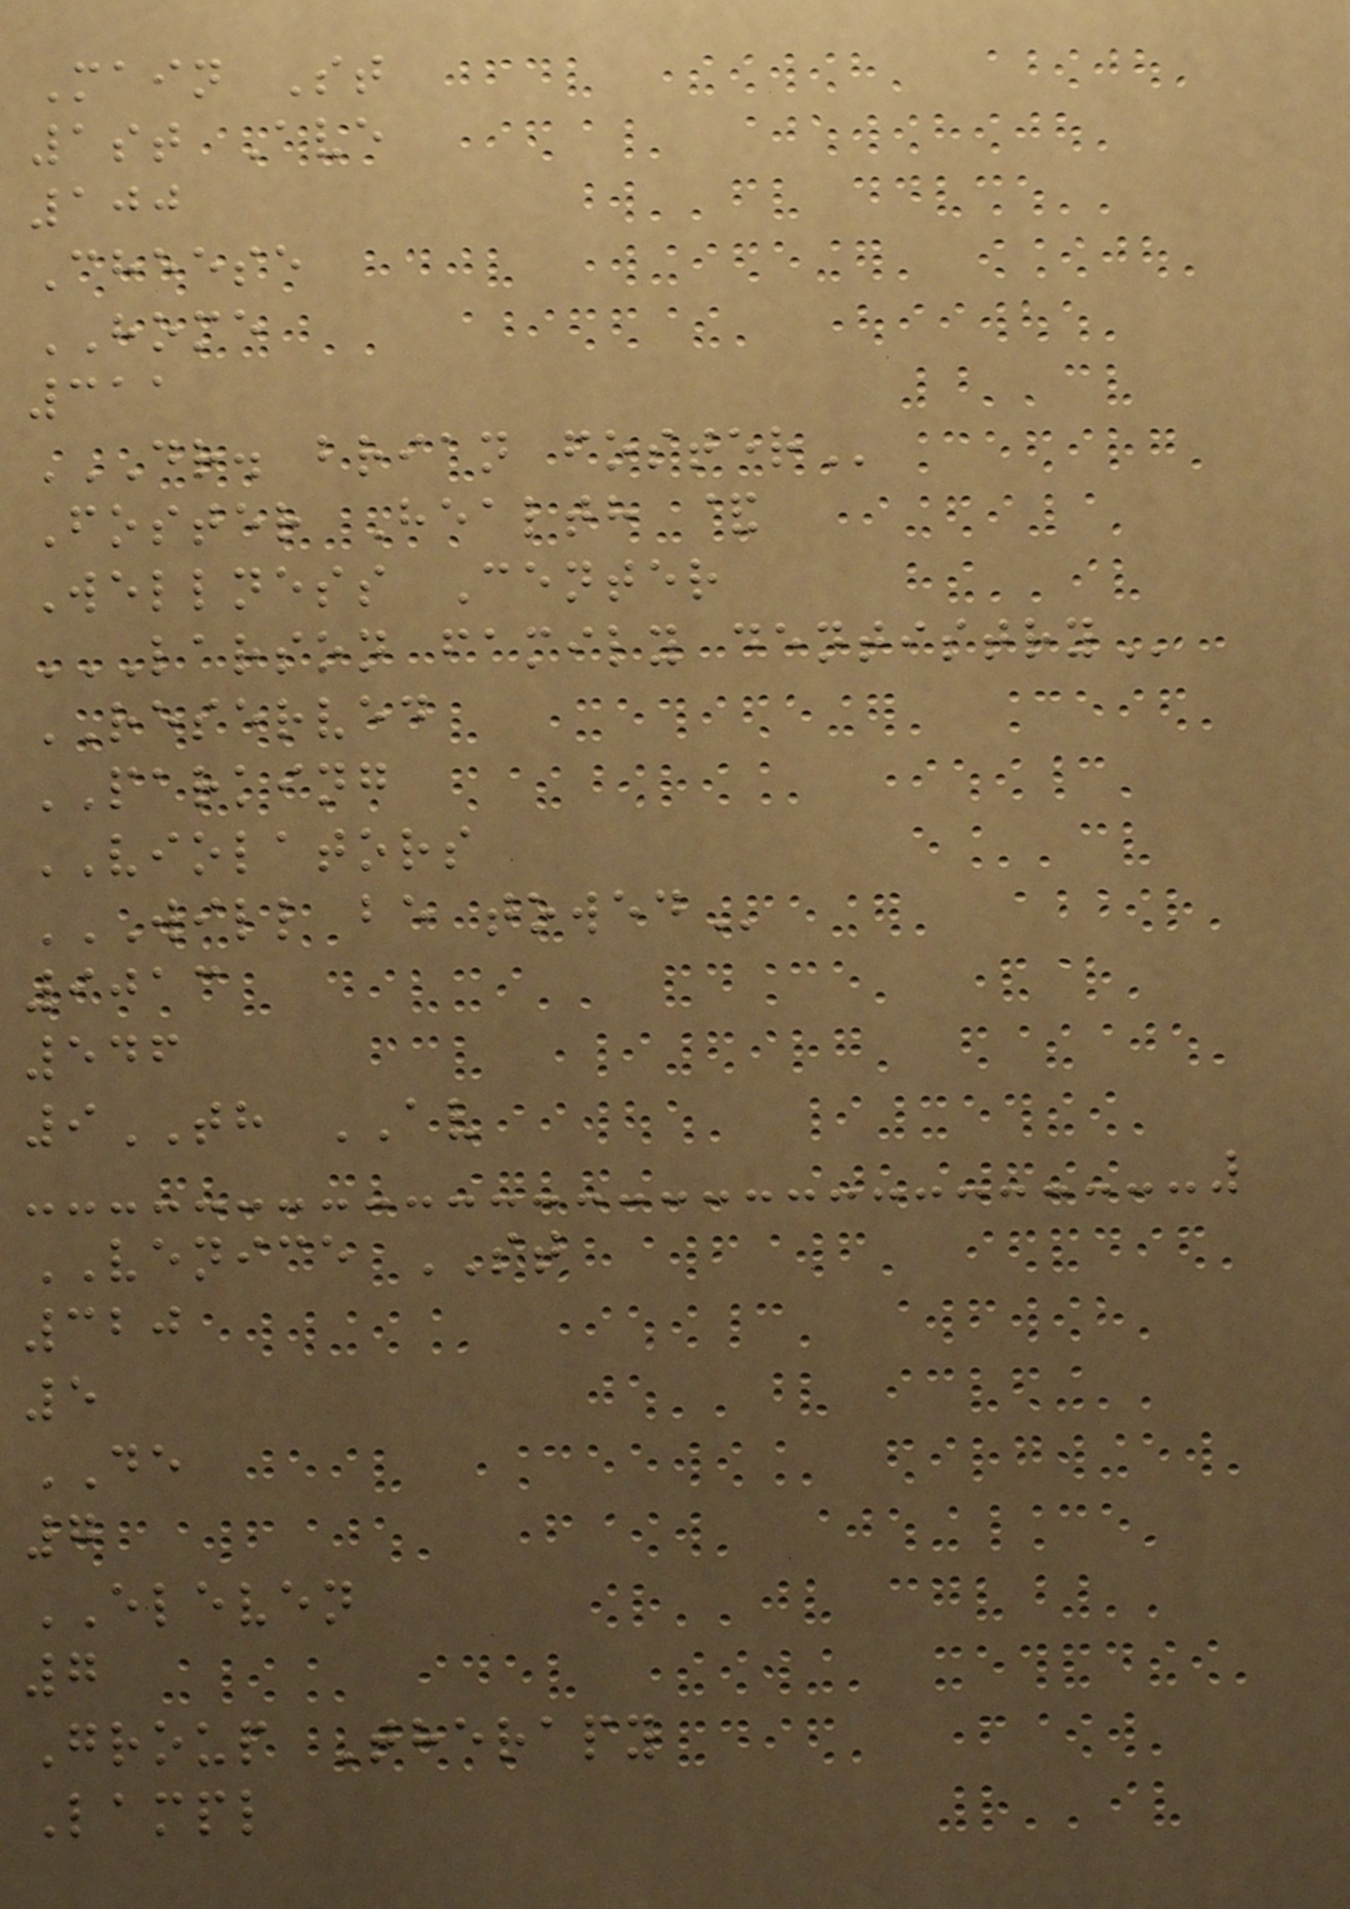Main St
1st Ave
100
Cheese
HOME
311
DR. BRIAN FOSTER
Foster Health &
Wellness Center
LARSON FAMILY DENTISTRY
RESERVED
PARKING
VIOLATORS
WILL BE TOWED
9013
546
9TH AV
VENICE ST
320
5
DE
7
ELEVEN
7
Group Therapy
Lampl
